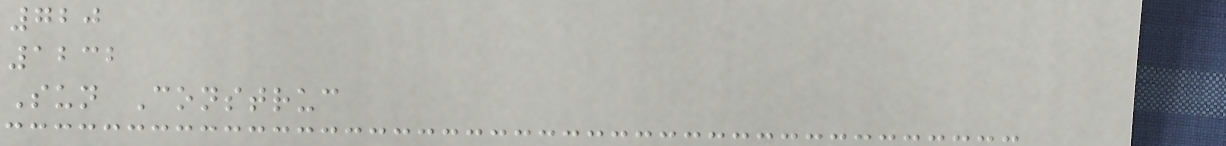720
1232
Sun Construc
